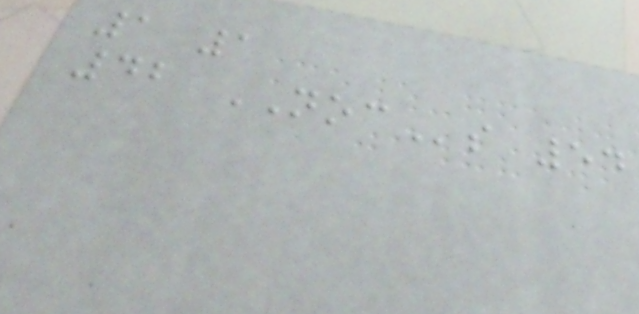1 1
42 NOCs 54
